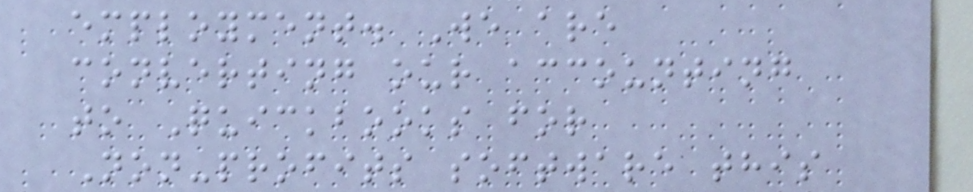employment. We are
converting our accounting
to Quickbooks for
Non-profits software this
